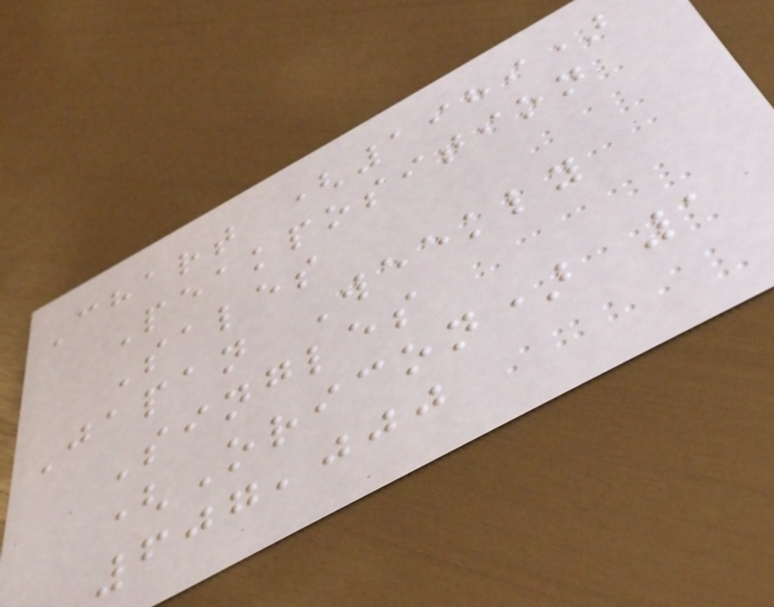Chart (1989)
Peakposition
Sales
Japan Weekly
Singles
(Oricon) 1
607,000
